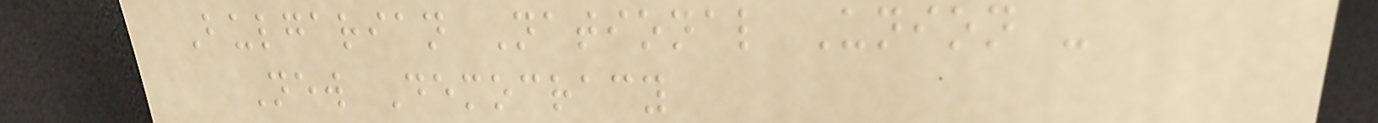Bulgarian National Union -
New Democracy
